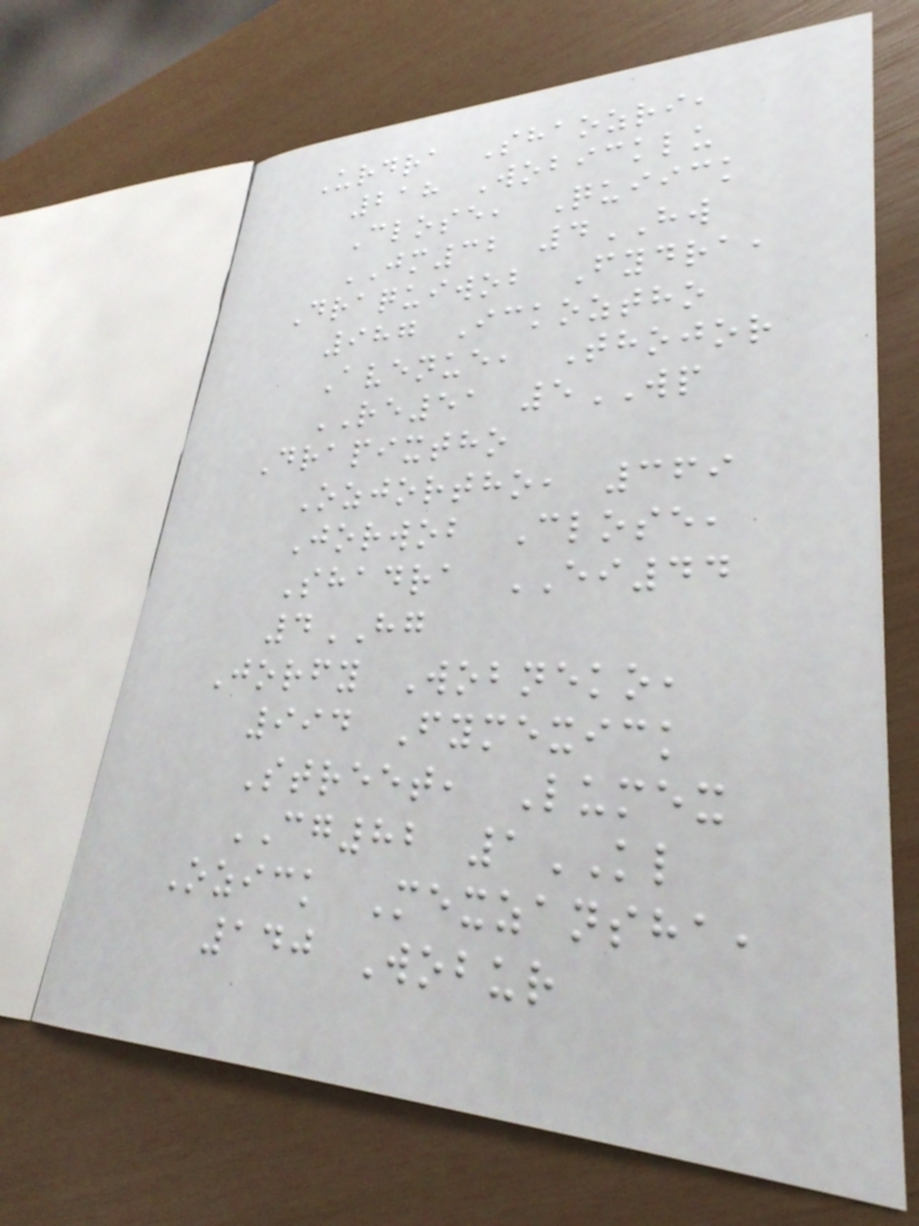Urdra Shaozri,
218 Wobicklu
Close, Quiick
JM32 4HW
Draquiwob Fydra,
987 Ickoztho
Avenue, Thojor
RE51 5WP
Drapixtho
Ozjortho, 369
Jorwob Close,
Shadra EI44
4HG
Jorfy Wobneko,
994 Fymexick
Street, Lumex
CG82 1KL
Ozick Mexzansha,
140 Wobur
